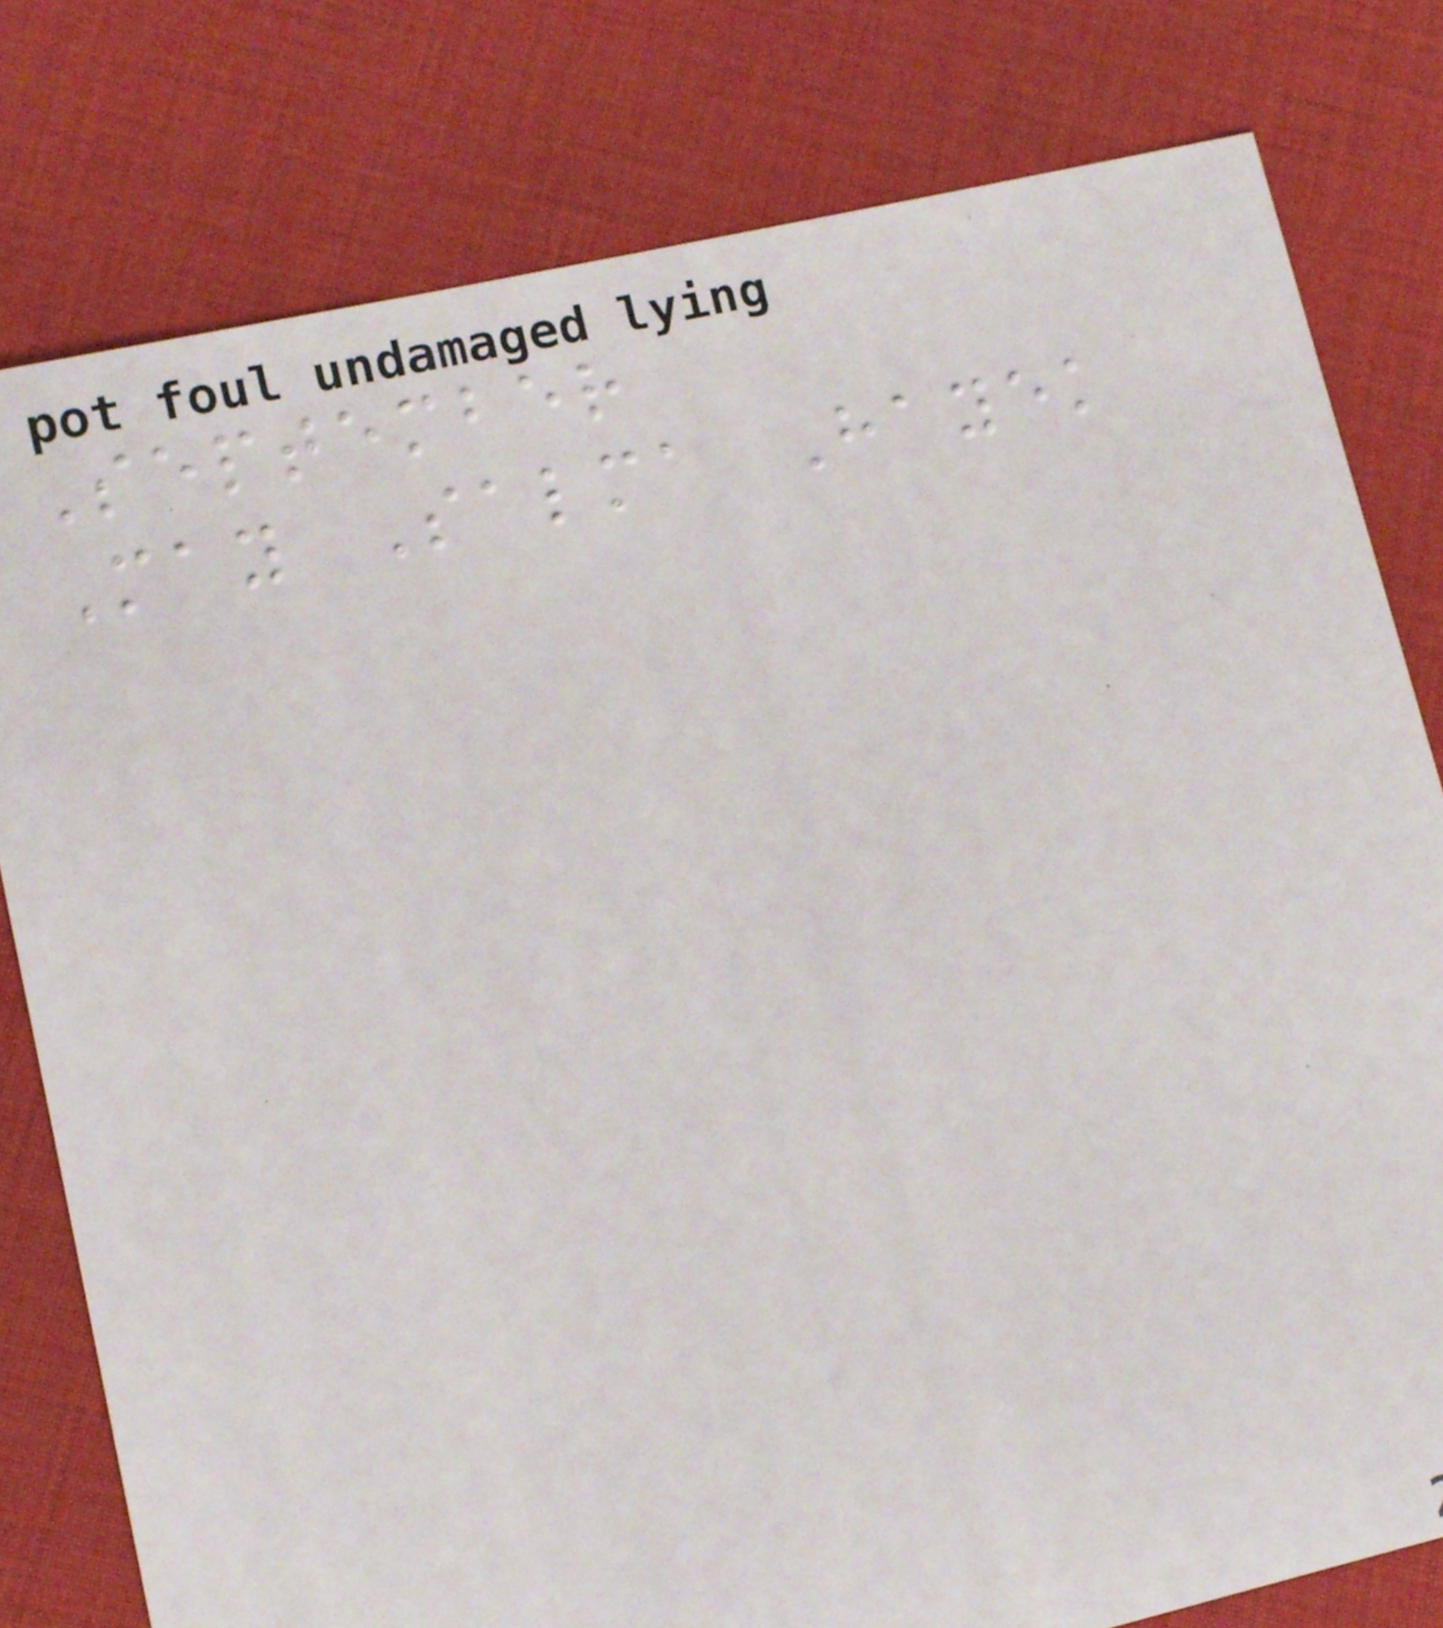September
May Salma Hayek
